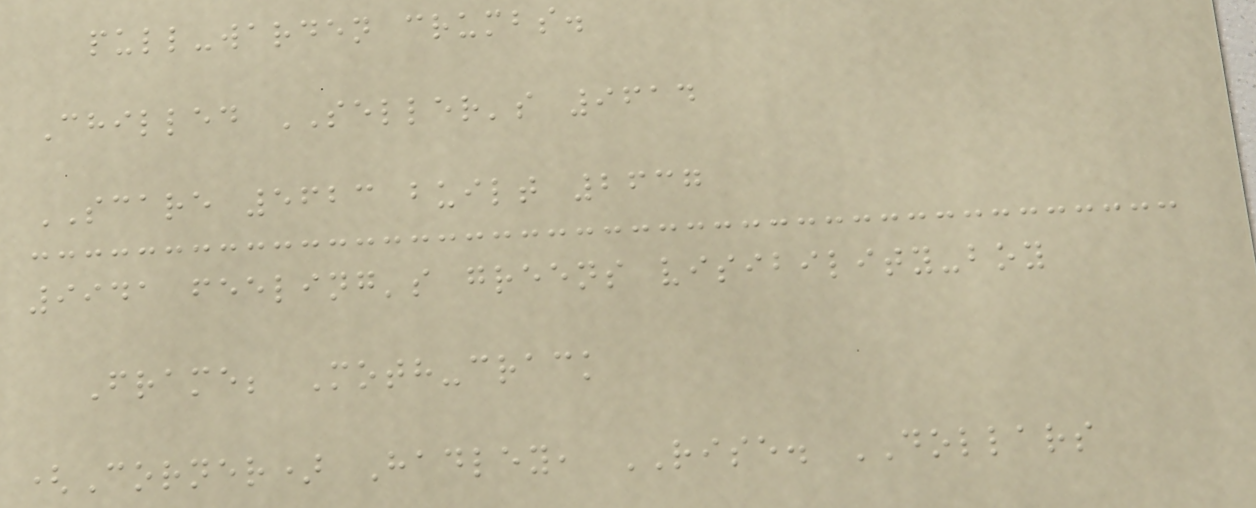pull-warden crumbs.
Chilled SELLER's 9614
SCARE 5623 built 2637
9941 feeling's greens visibility-boy
Frame; Moth-crack
(Corner) Hadley, RISE. DOLLARS
